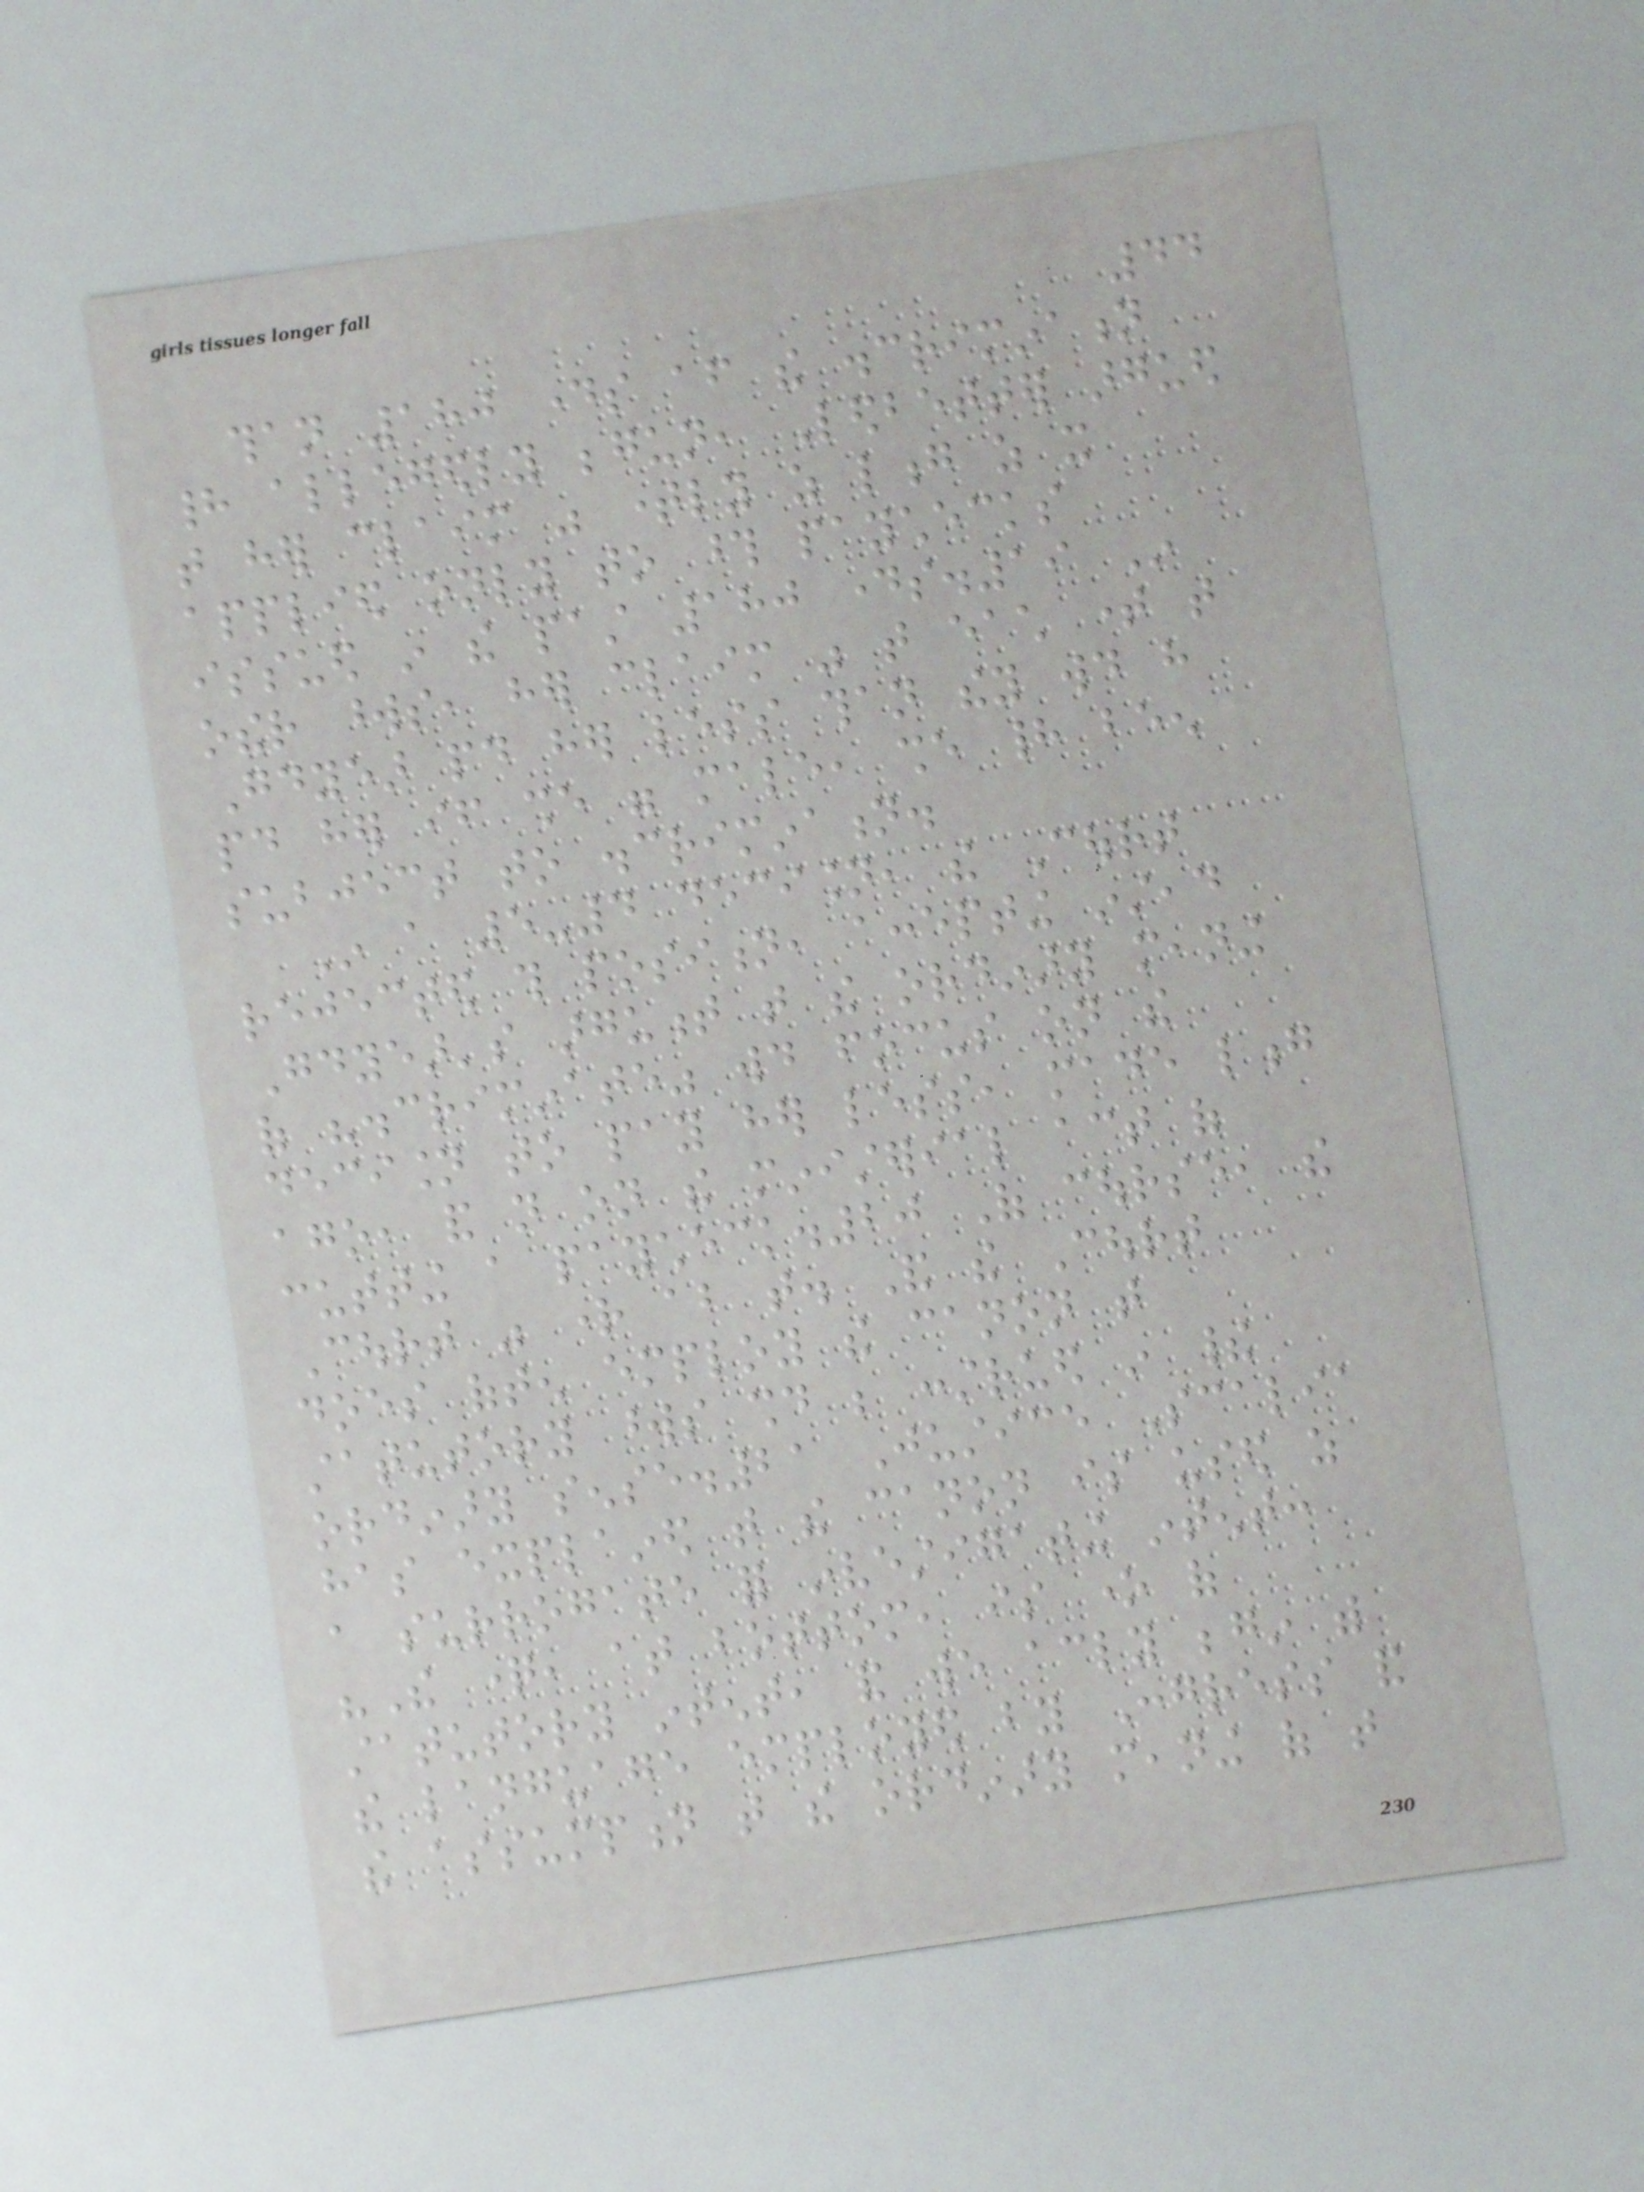44
than 180 days after the discrimination
had allegedly begun, Ledbetter argued
that her claim was timely as long as it
applied only to those paychecks
issued in the past 180 days.19 In
other words, her claim was that each time that
Goodyear paid her less than they would have
paid her if she were male, she had been
subject to discrimination.
In a 5-4 decision, the Court
rejected this position, accepting instead
Goodyear's argument that the ordinary meaning
of "discriminate" would focus on the
decision to pay her less, made long
ago, and not on the ministerial act of
cutting a paycheck.20 Of course, the
Court was right about that. And the Court
does often employ the canon that
statutory words should be construed in their
ordinary sense.21 Justice Scalia
has explained that the canon is used as
a surrogate for investigating intent:
"The question, at bottom, is one of
statutory intent, and we accordingly begin with
the language employed by Congress and
the assumption that the ordinary meaning of that
